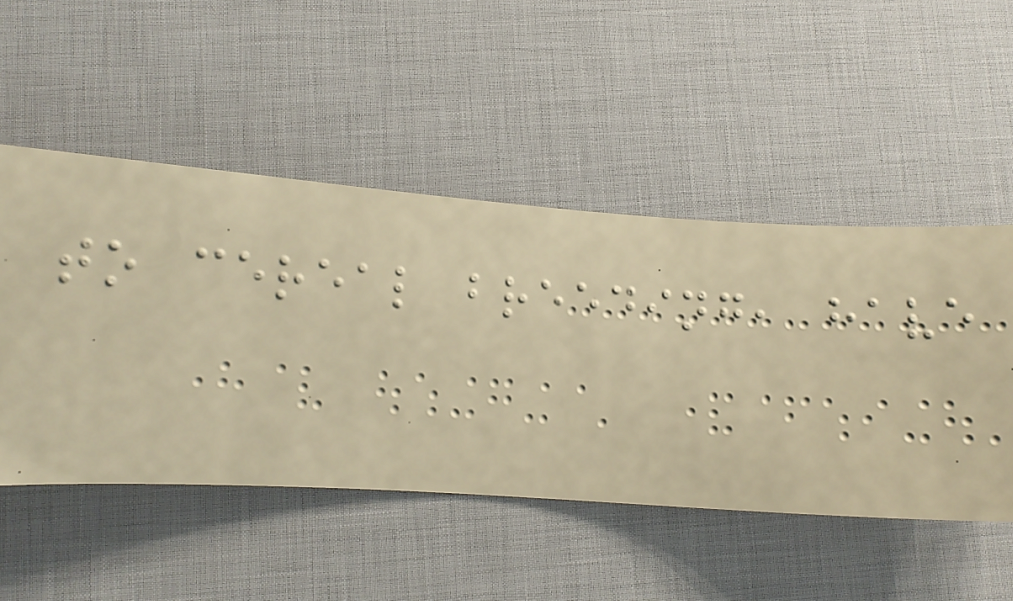to cereal breeding, have
